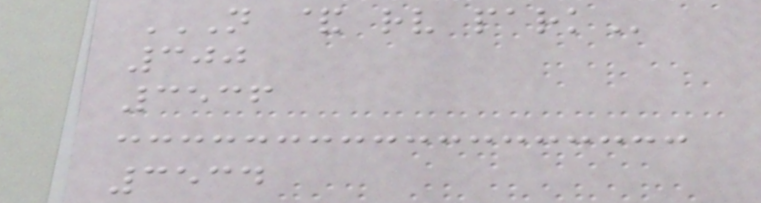N & RV PARK
300
3536
3534
